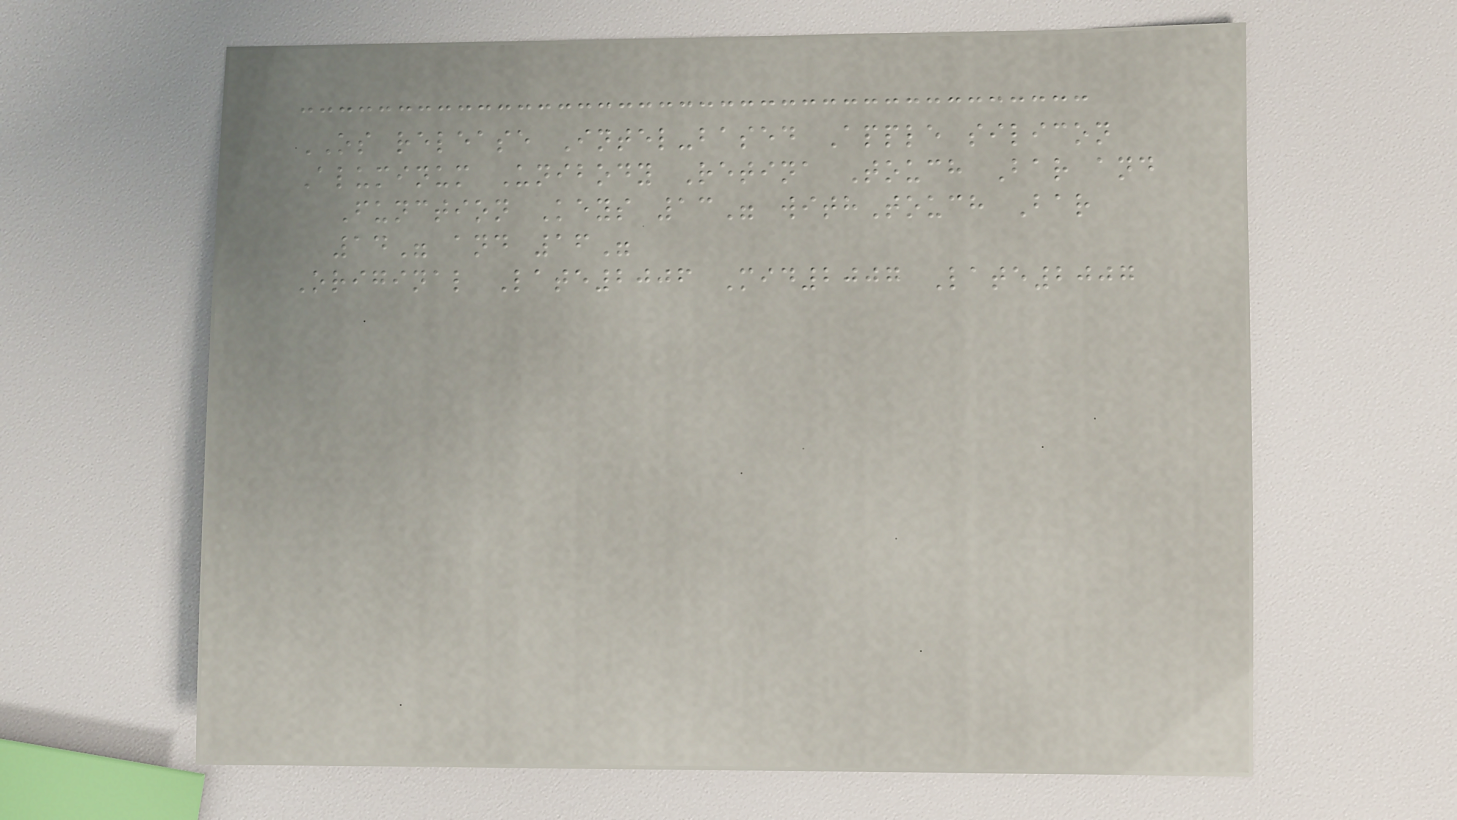OS release Intel-based Apple silicon
Aluminum Unibody Retina Touch Bar and
Function Keys 13" withTouch Bar
14" and 16"
Original Late2006 Mid2007 Late2007
